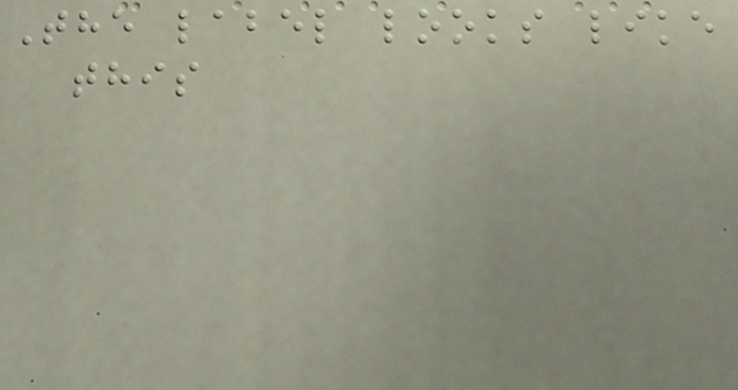The label looks like
this
